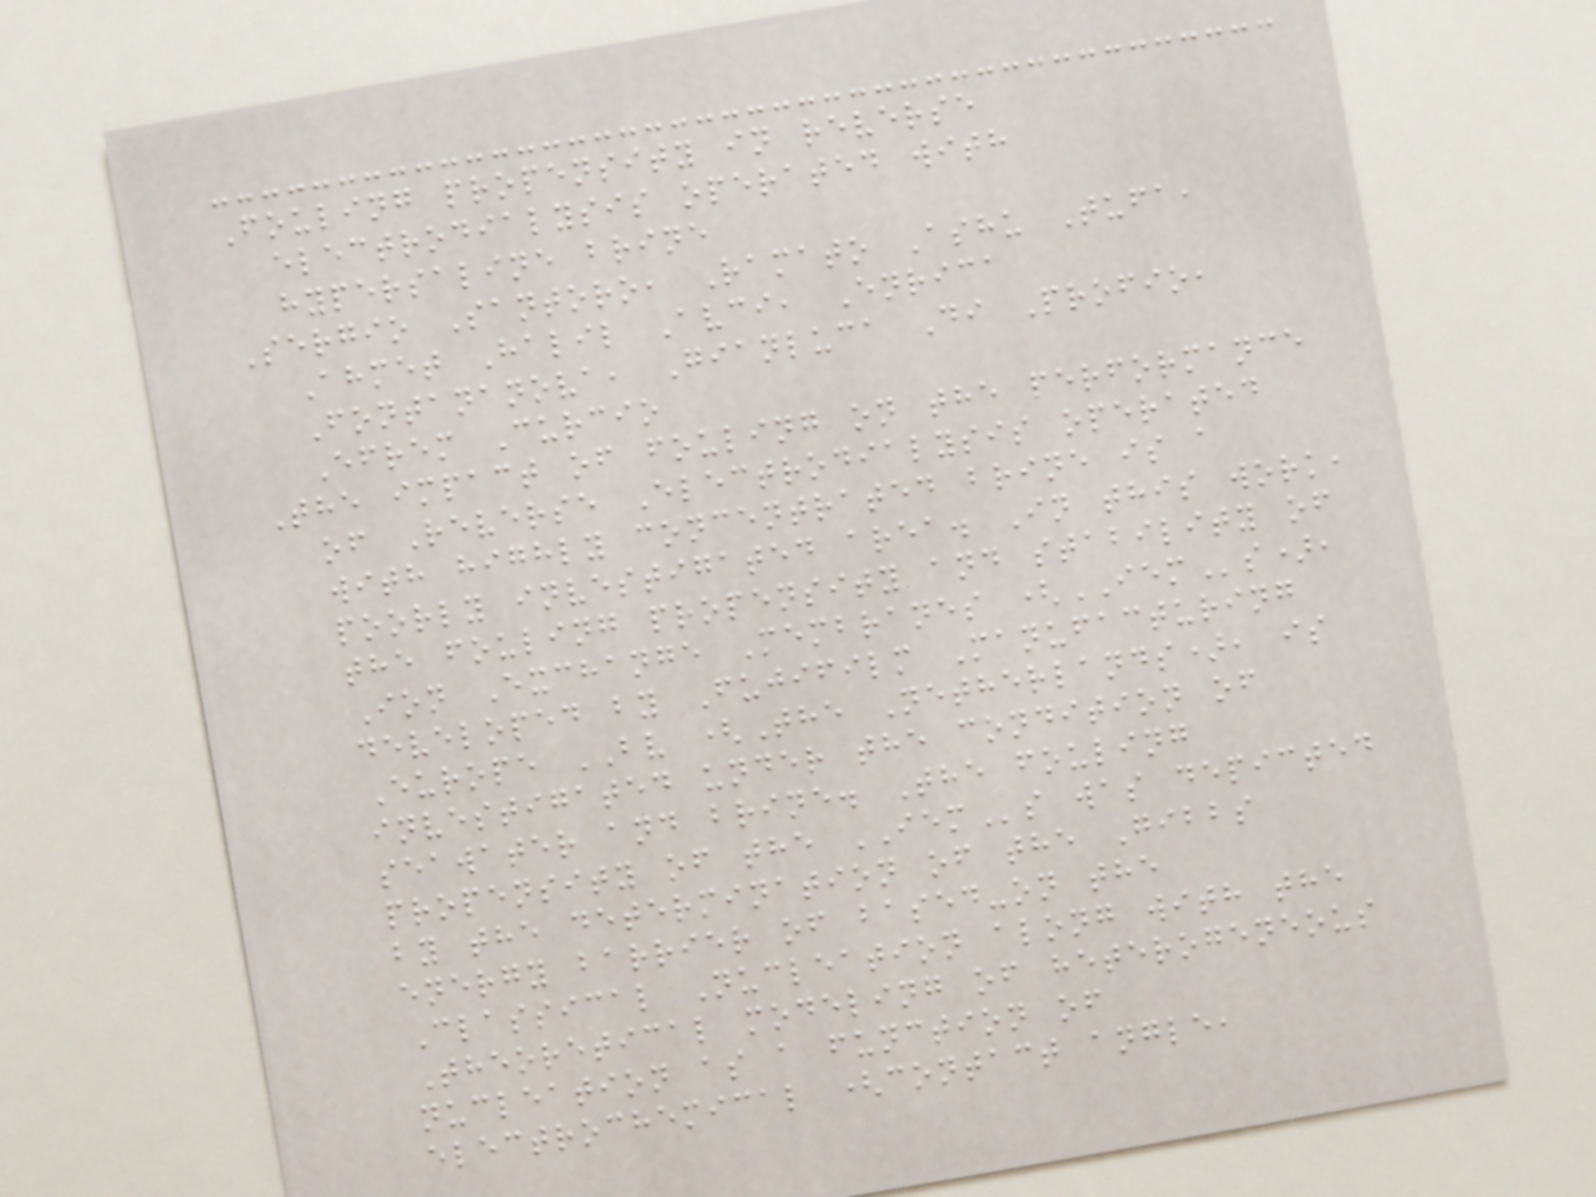Fouling propensity in reverse
electrodialysis operated with
hypersaline brine
Sergio Santoro, Ramato Ashu Tufa,
Ahmet Halil Avci, Enrica
Fontananova, Gianluca Di Profio,
Efrem Curcio
The impact of fouling on the performance
of Reverse Electrodialysis operated
with highly concentrated brine is a
poorly investigated area. In this work,
the fouling propensity and stability of
Ion Exchange Membranes (IEMs),
developed by Fujifilm Manufacturing
Europe BV (The Netherlands), is
investigated under the condition of
seawater and brine. The fouling
propensity of the IEMs was depicted
by the determination of the Gibbs
energy barrier of based-on the
Classical Nucleation along with the
Theoretical modeling of heterogeneous
nucleation as a function of
electrochemical (contact angle,
